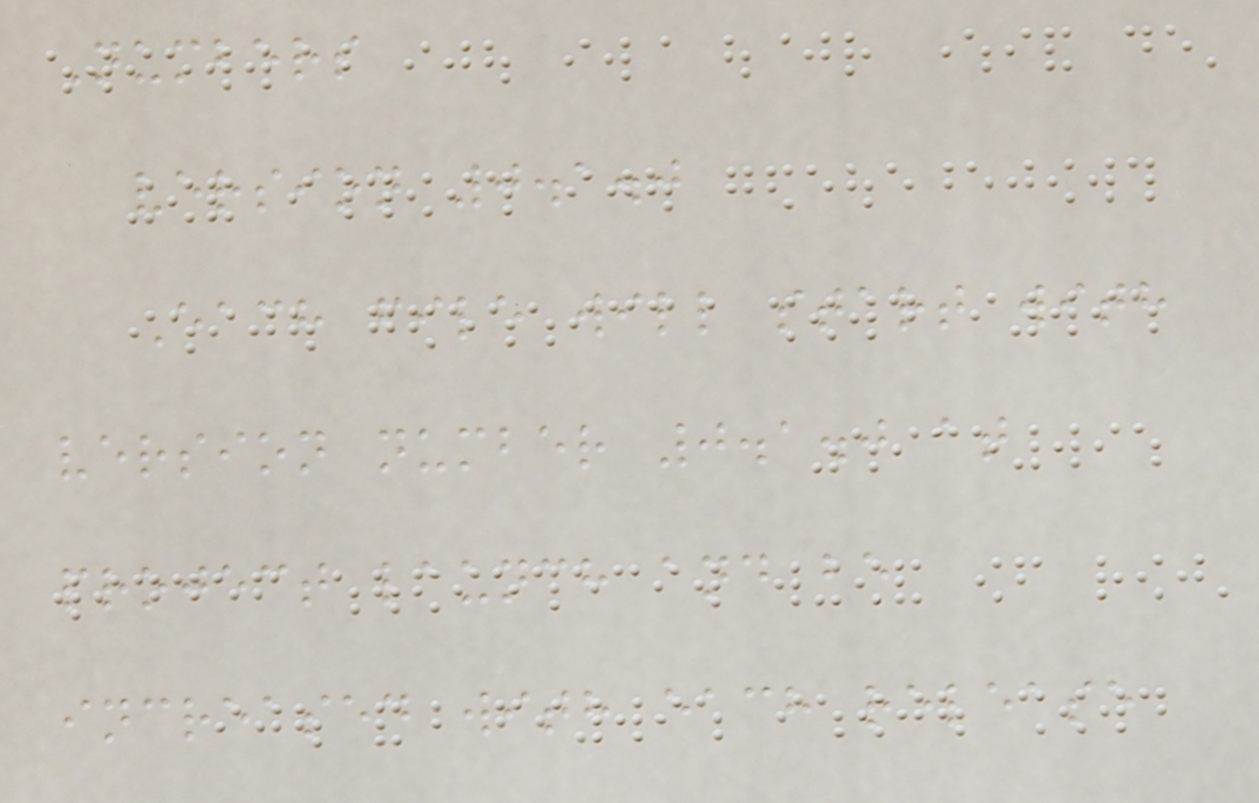Numbers
version 0.1.0
Each file will start with
version number 0.1.0 at
project launch and be
increased with each release
